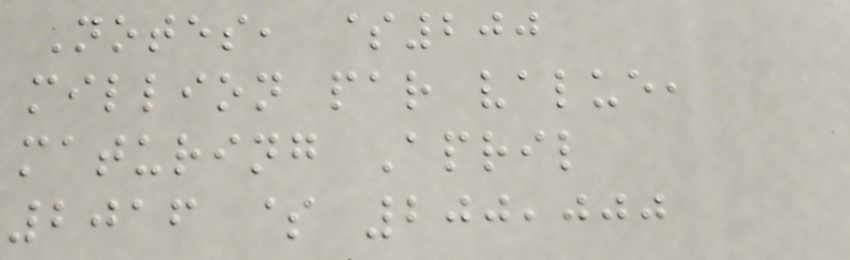Notes, $200
million par value,
maturing April
2016 $ 200,000
